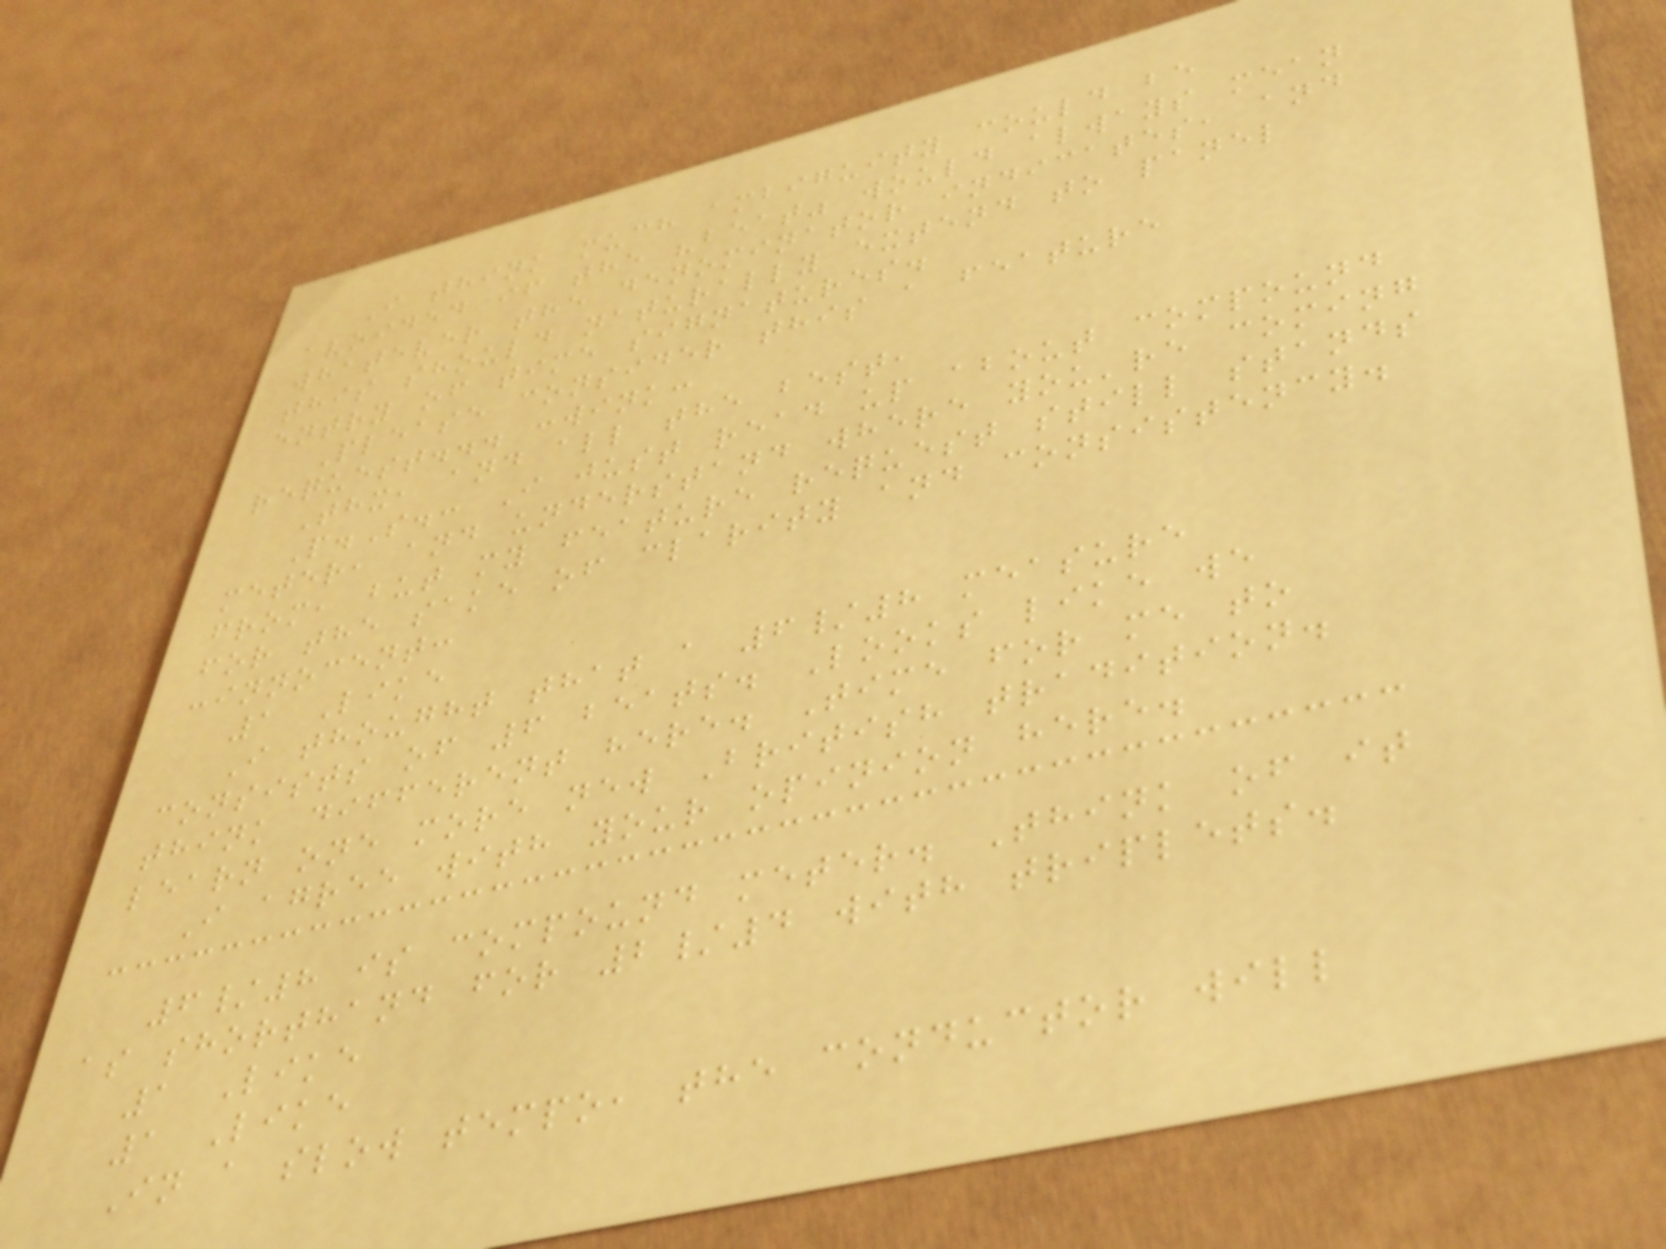I think much ambiguity could be
avoided if the "beat" would always mean
whatever the denominator indicates, and
this should naturally extend to panel
entry of time signatures.
Please consider this a feature
request... :wink:
Thx, and all the best,
P.S.: I just read up about compound
meter, and understand where you're coming
from, but my feature request still stands
for the sake of clarity and consistency.
:innocent:
1 Like
I thought that a 6/8 measure
consists of 6 beats. Looks like we
think different here. Time for me to
learn one more new British tradition.
I agree with your opinion here.
6/8 is compound meter. Think of it
as shorthand for 2/4 with triplets.
1 Like
1 Like
In a slow tempo, the conductor will
